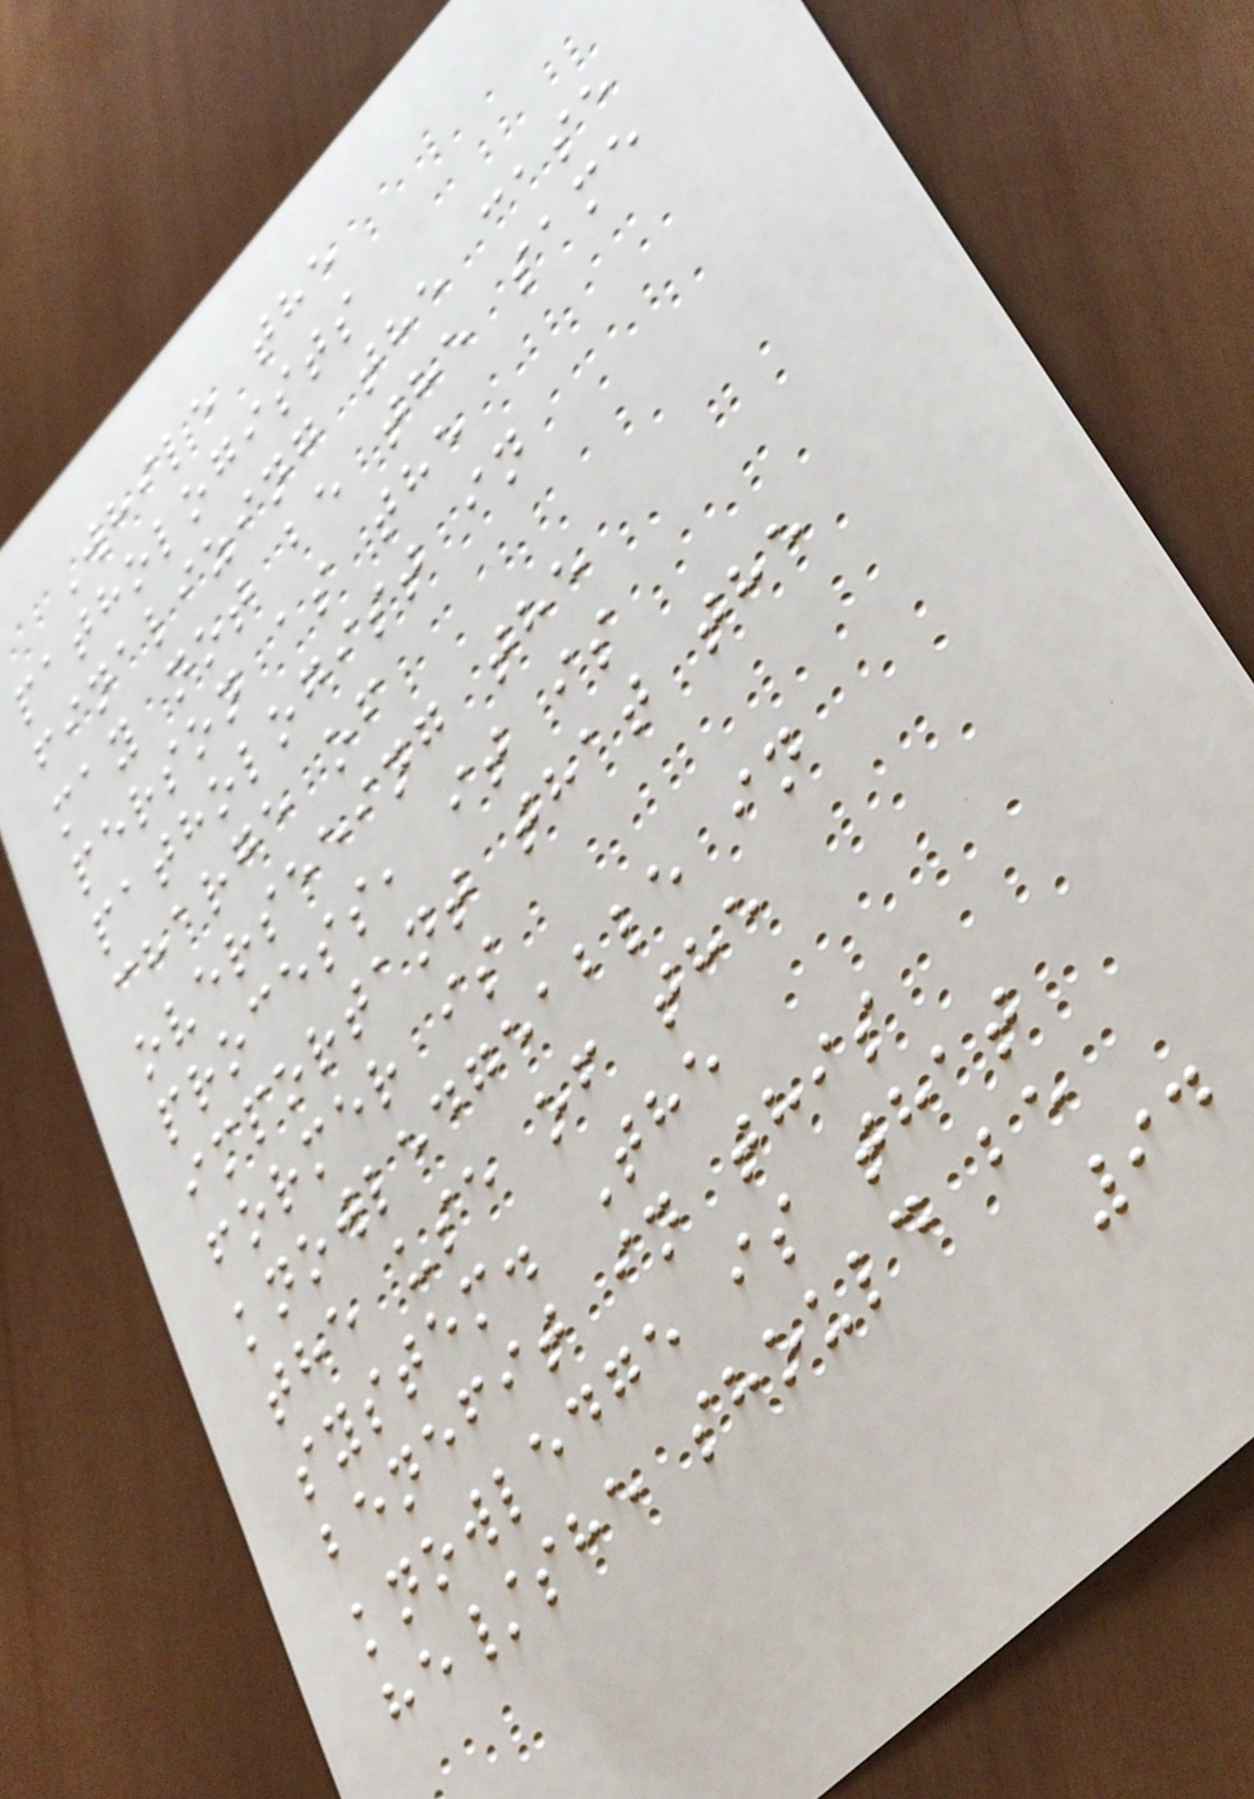While the
pathologists
finalizing the case
may not be the same
person as the
pathologist in
charge of
overseeing the
process, it is
important that the
former is
knowledgeable in
the use of the
system. The
benefit in this
knowledge is that
he/she should be
94
